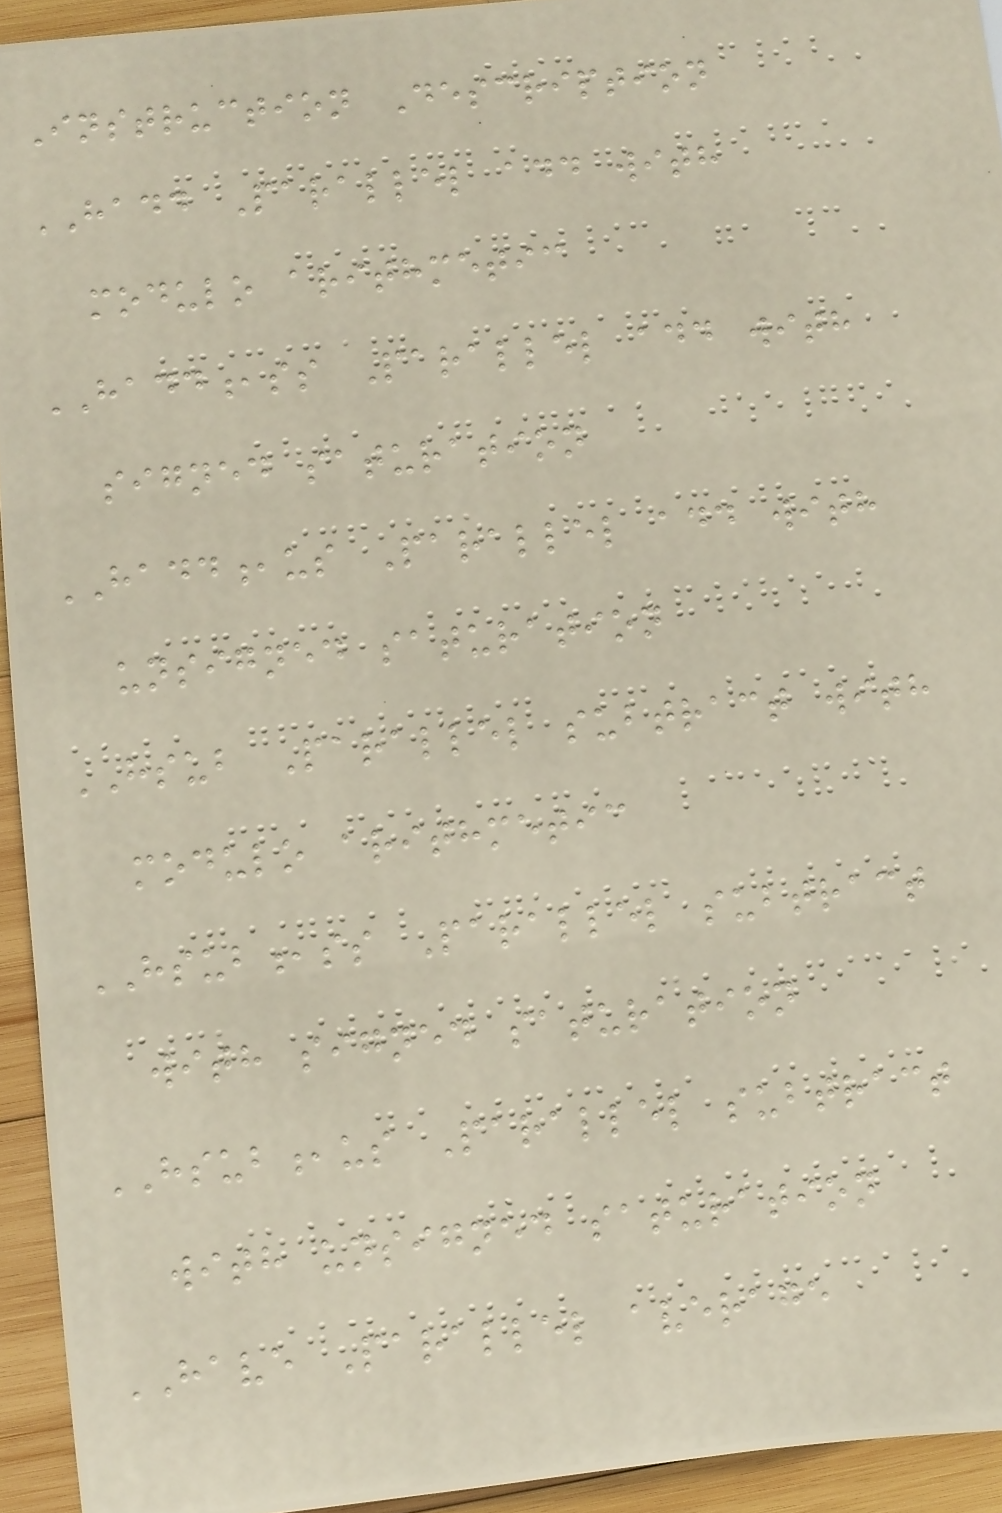Instruction Description
HADD Parallel add with
modulo arithmetic
HADD,ss Parallel add with
signed saturation
HADD,us Parallel add with
unsigned saturation
HSUB Parallel subtract with
modulo arithmetic
HSUB,ss Parallel subtract
with signed saturation
HSUB,us Parallel subtract
with unsigned saturation
HAVE Parallel average
